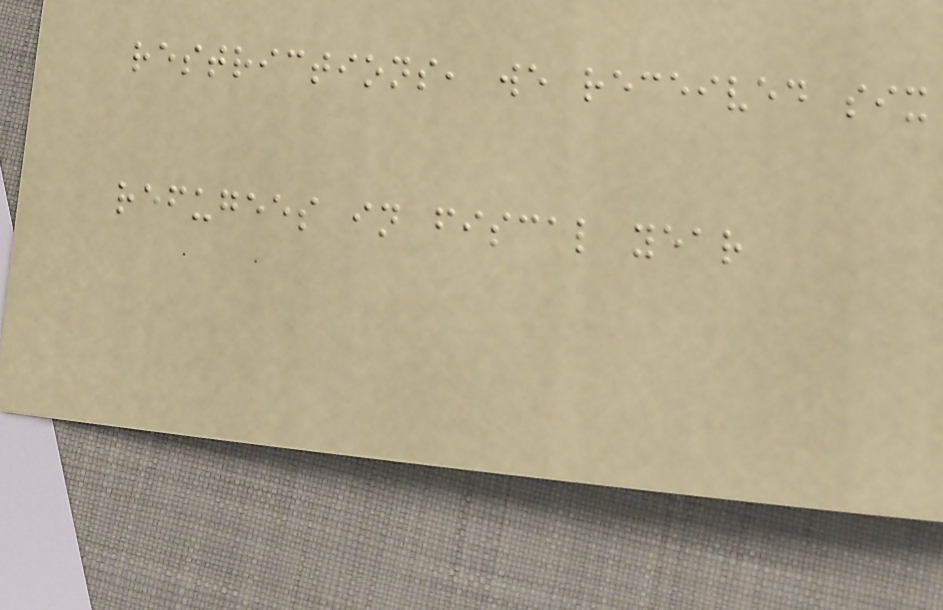restrictions, we received six
refugees in fiscal year
